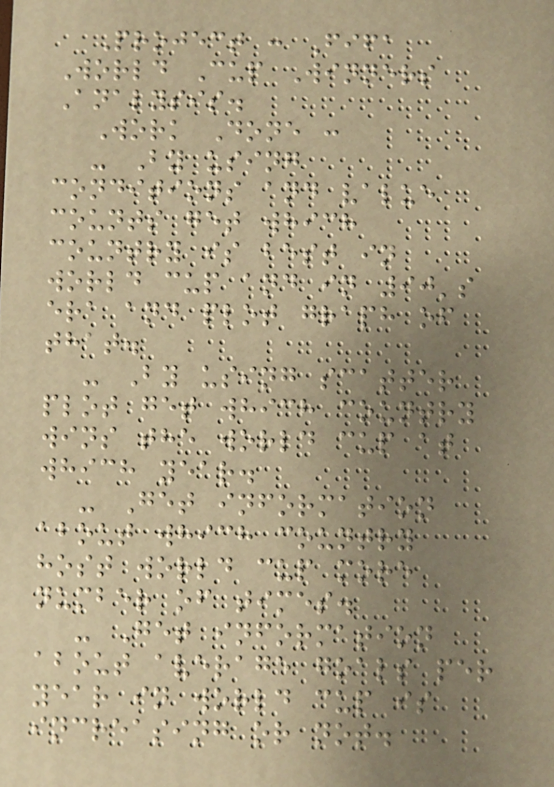Project : Fifa
World Cup Winners
Analysis.
Work Done :
- By using
conditions and value
counts get which
country is best in
world cup and in 90's
era and plot graph of
that.
- By using scatter
plot get which country
wins the world cup at
which year.
- Get information
about which country
host world cup more
number of times.
- Get information
about average goals per
year in world cup is
increasing or not.
